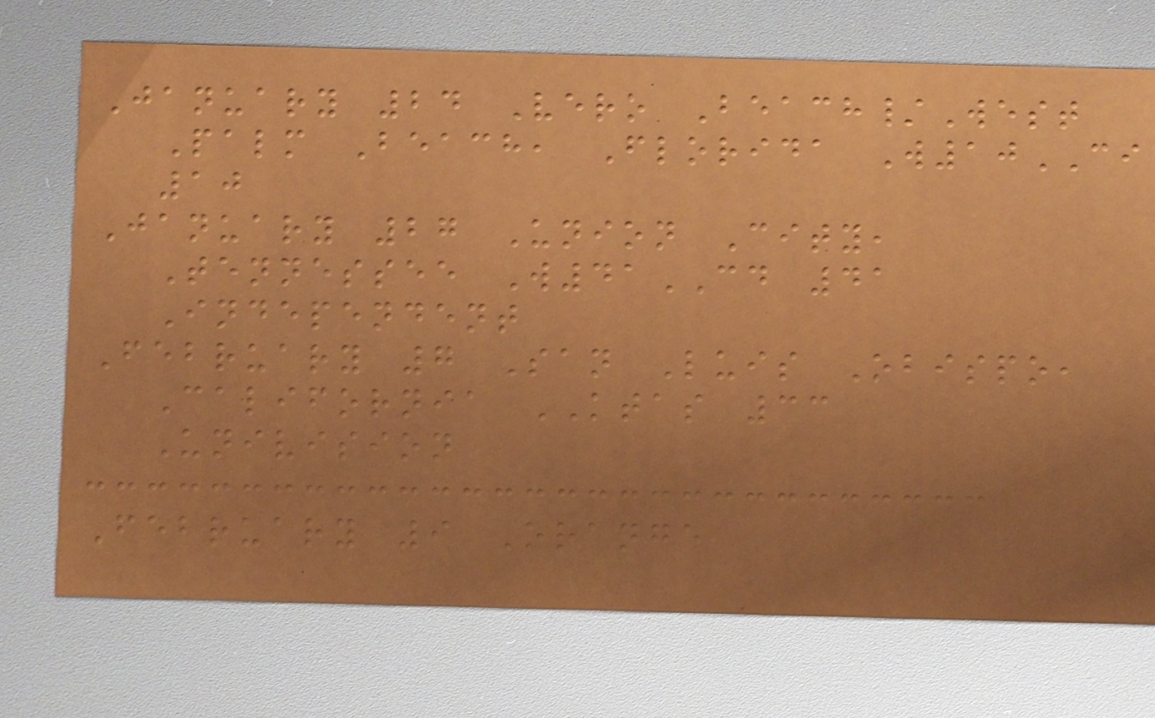January 24 Vero Beach/West
Palm Beach, Florida W10CI
10
January 27 Union City,
Tennessee W41CD 41
Independent
February 7 San Luis Obispo,
California KTAS 33
Univision
February 9 Orange
